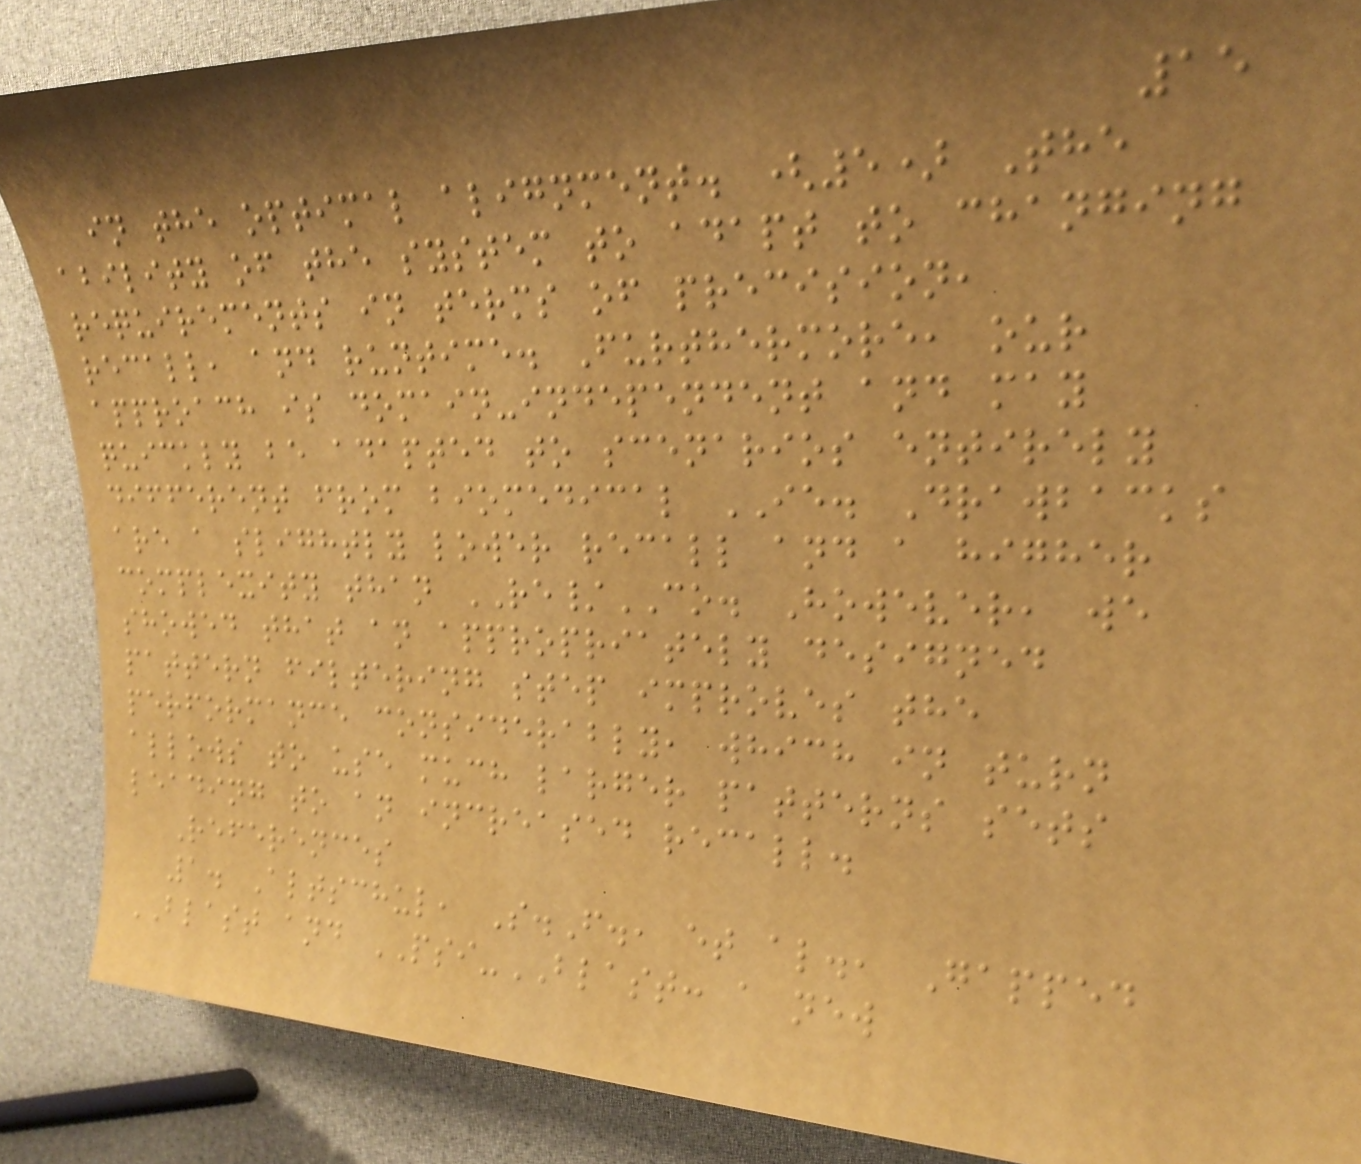15
in the optimal alignment. (5) The
ability of the system to adapt to changing
requirements in terms of precision,
recall, and runtime. Furthermore, our
approach is domain-independent and may
quickly be adapted to scenarios entirely
different from biomedical IE. Drawbacks
are a slightly lower recall and a higher
complexity than RE/CO. However, we
showed that an appropriately designed
pattern filtering step improves the
performance considerably, which in turn
allows to use much larger patterns sets
leading to an increased recall.
References
1. Altschul, S.F., et al., Gapped
BLAST and PSI-BLAST: a new
